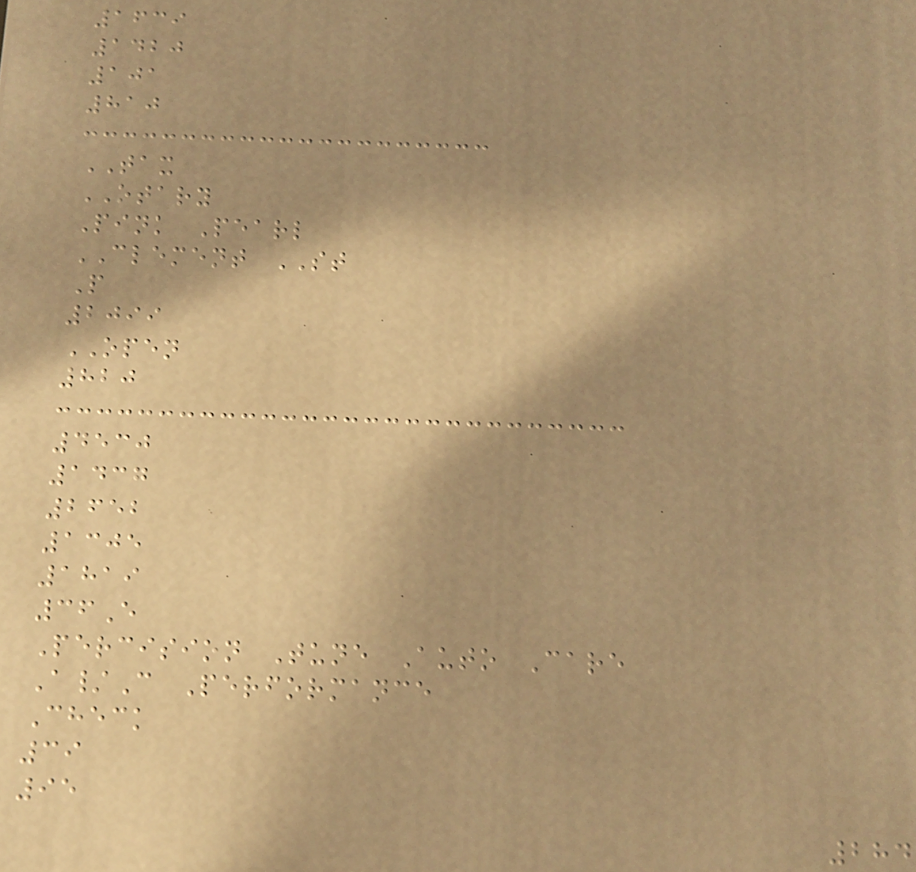1639
1420
101
810
TAX
OTARY
Pink Pearl
CLEMENT ST
P
2099
OPEN
820
4530
1437
2652
1305
1819
36E
Percision Tune Auto Care
A/C Performance
Check
39
95
284
